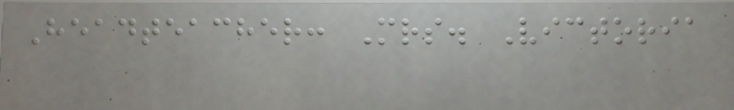Headteacher: Mrs. Victoria
